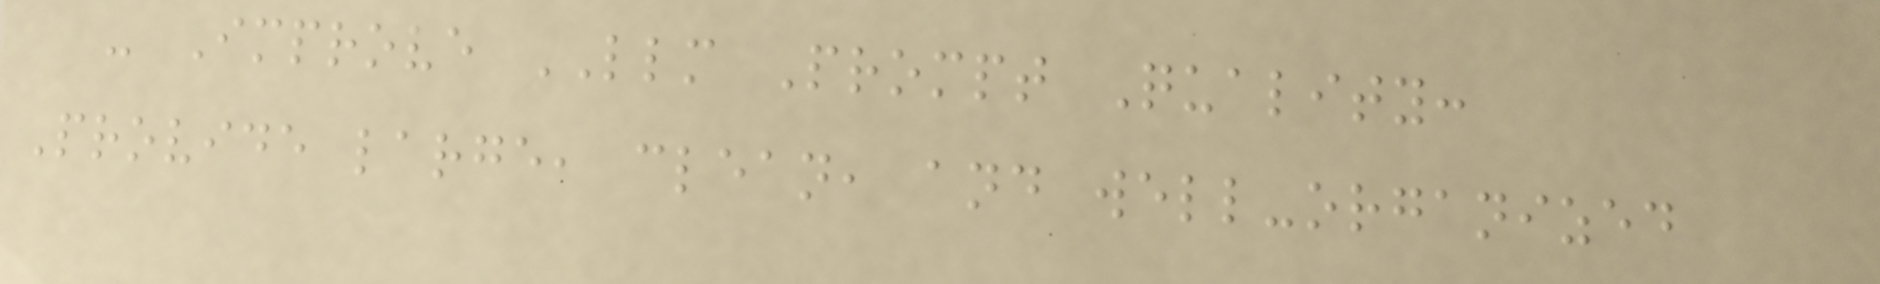- Improve LLM Prompt Quality:
Provide large, clean, and well-organized
